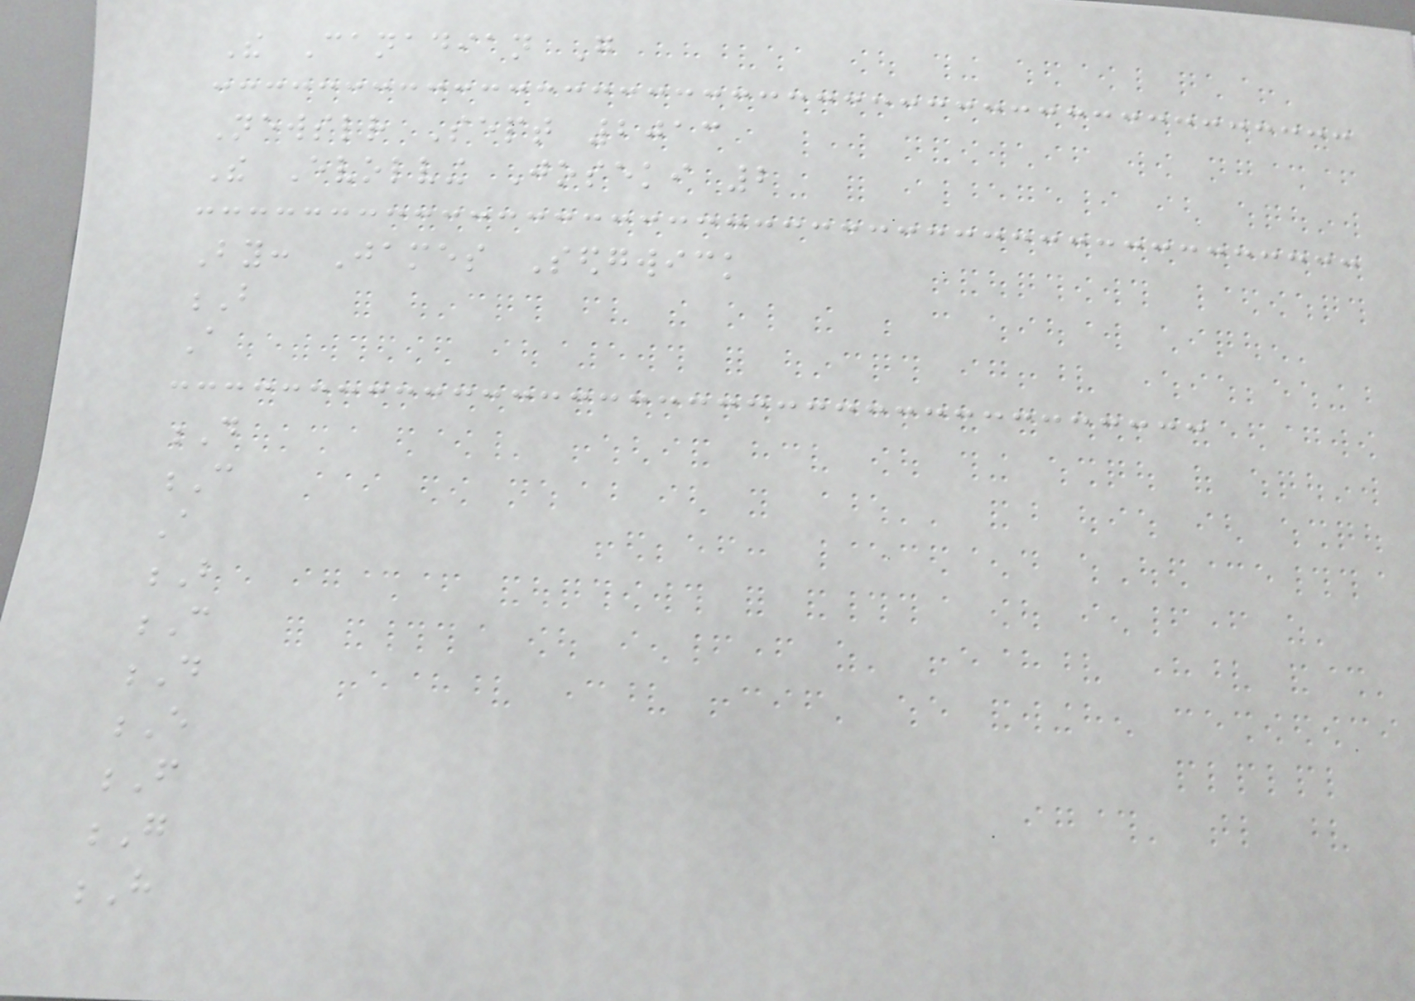The Canadian Go
Newsletter Sept 2013
The Evolving Joseki 2
By: James Sedgwick
B
A
D
C
A
B
C
D
E
F
G
H
